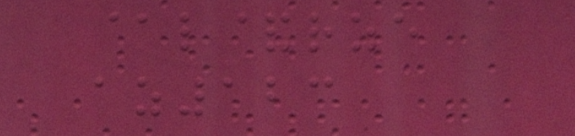@l&rze
az123
